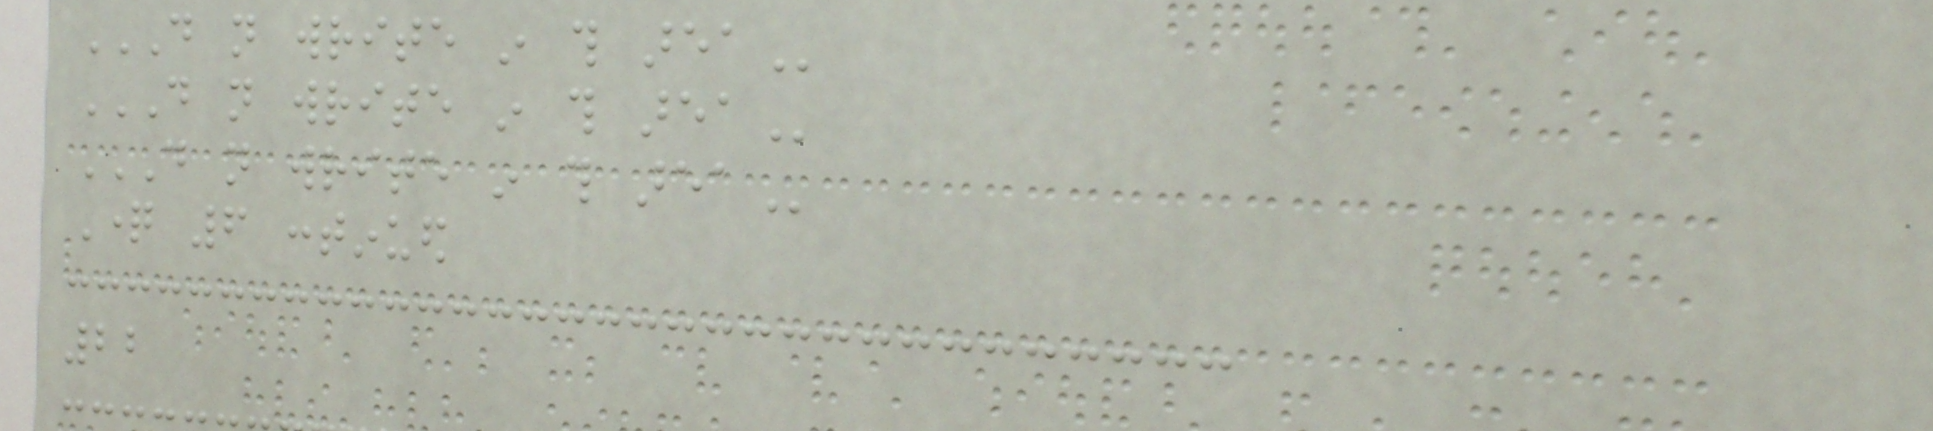DO NOT WRITE IN THIS AREA
DO NOT WRITE IN THIS AREA
DO NOT WRITE IN THIS AREA
Question 6 continued
22
